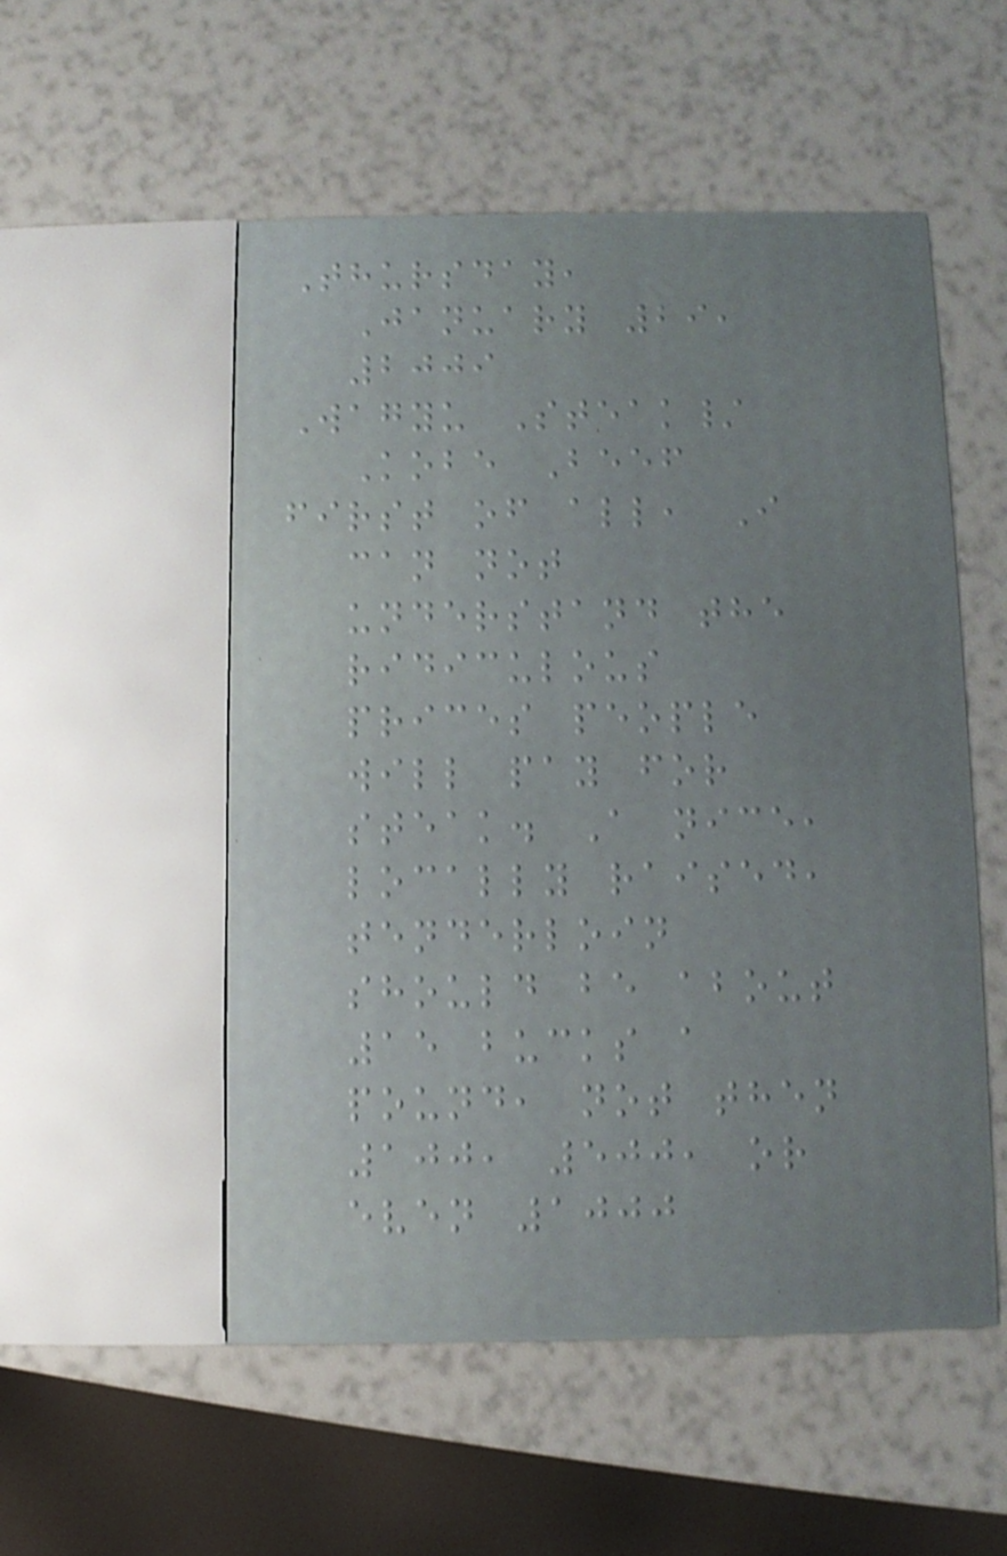Thursday,
January 29,
2009
Wagyu Steak/
Kobe Beef
first of all, I
can not
understand the
ridiculous
prices people
will pay for
steak. A nice,
locally raised,
tenderloin
should be about
15 bucks a
pound, not then
100, 500, or
even 1000
